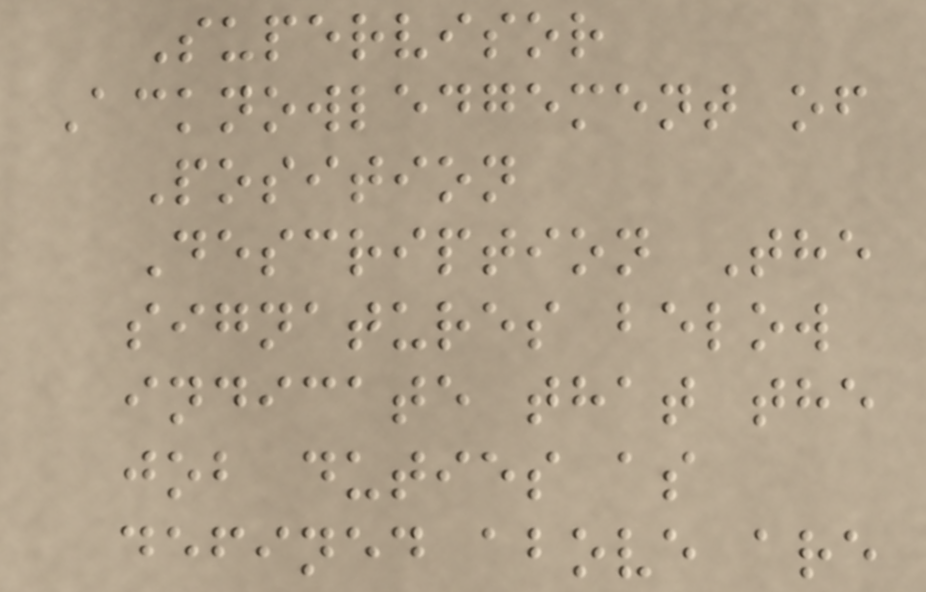Supervisor
Acknowledgement of
Position
Description The
signatures below
indicate that the
job duties as
defined above are
